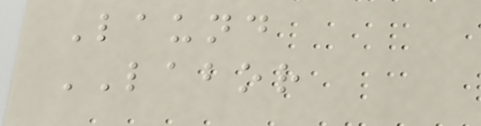Laund
LABOR
